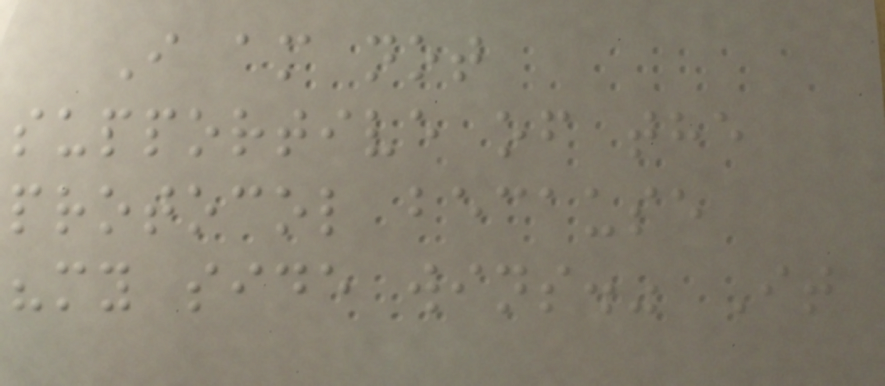I am not
supportive of the
protocol because
"my side wins." It
